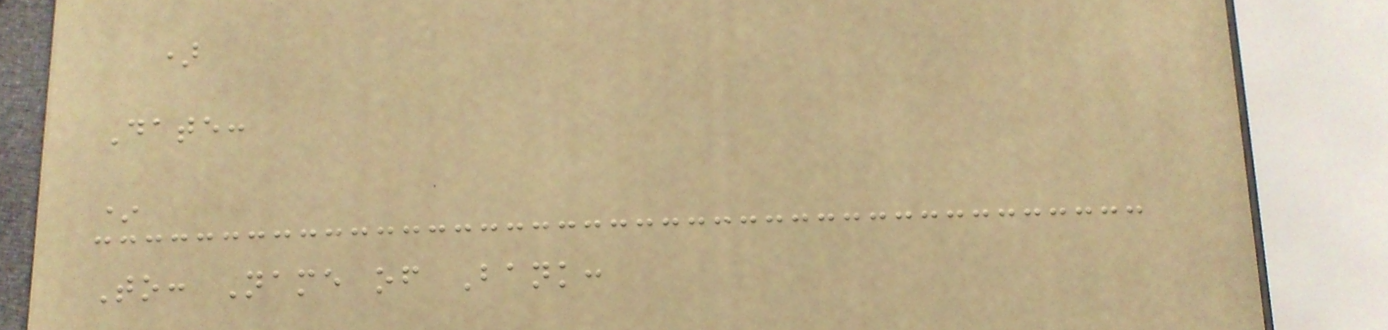)
Date:
*
To: Name of Bank:
